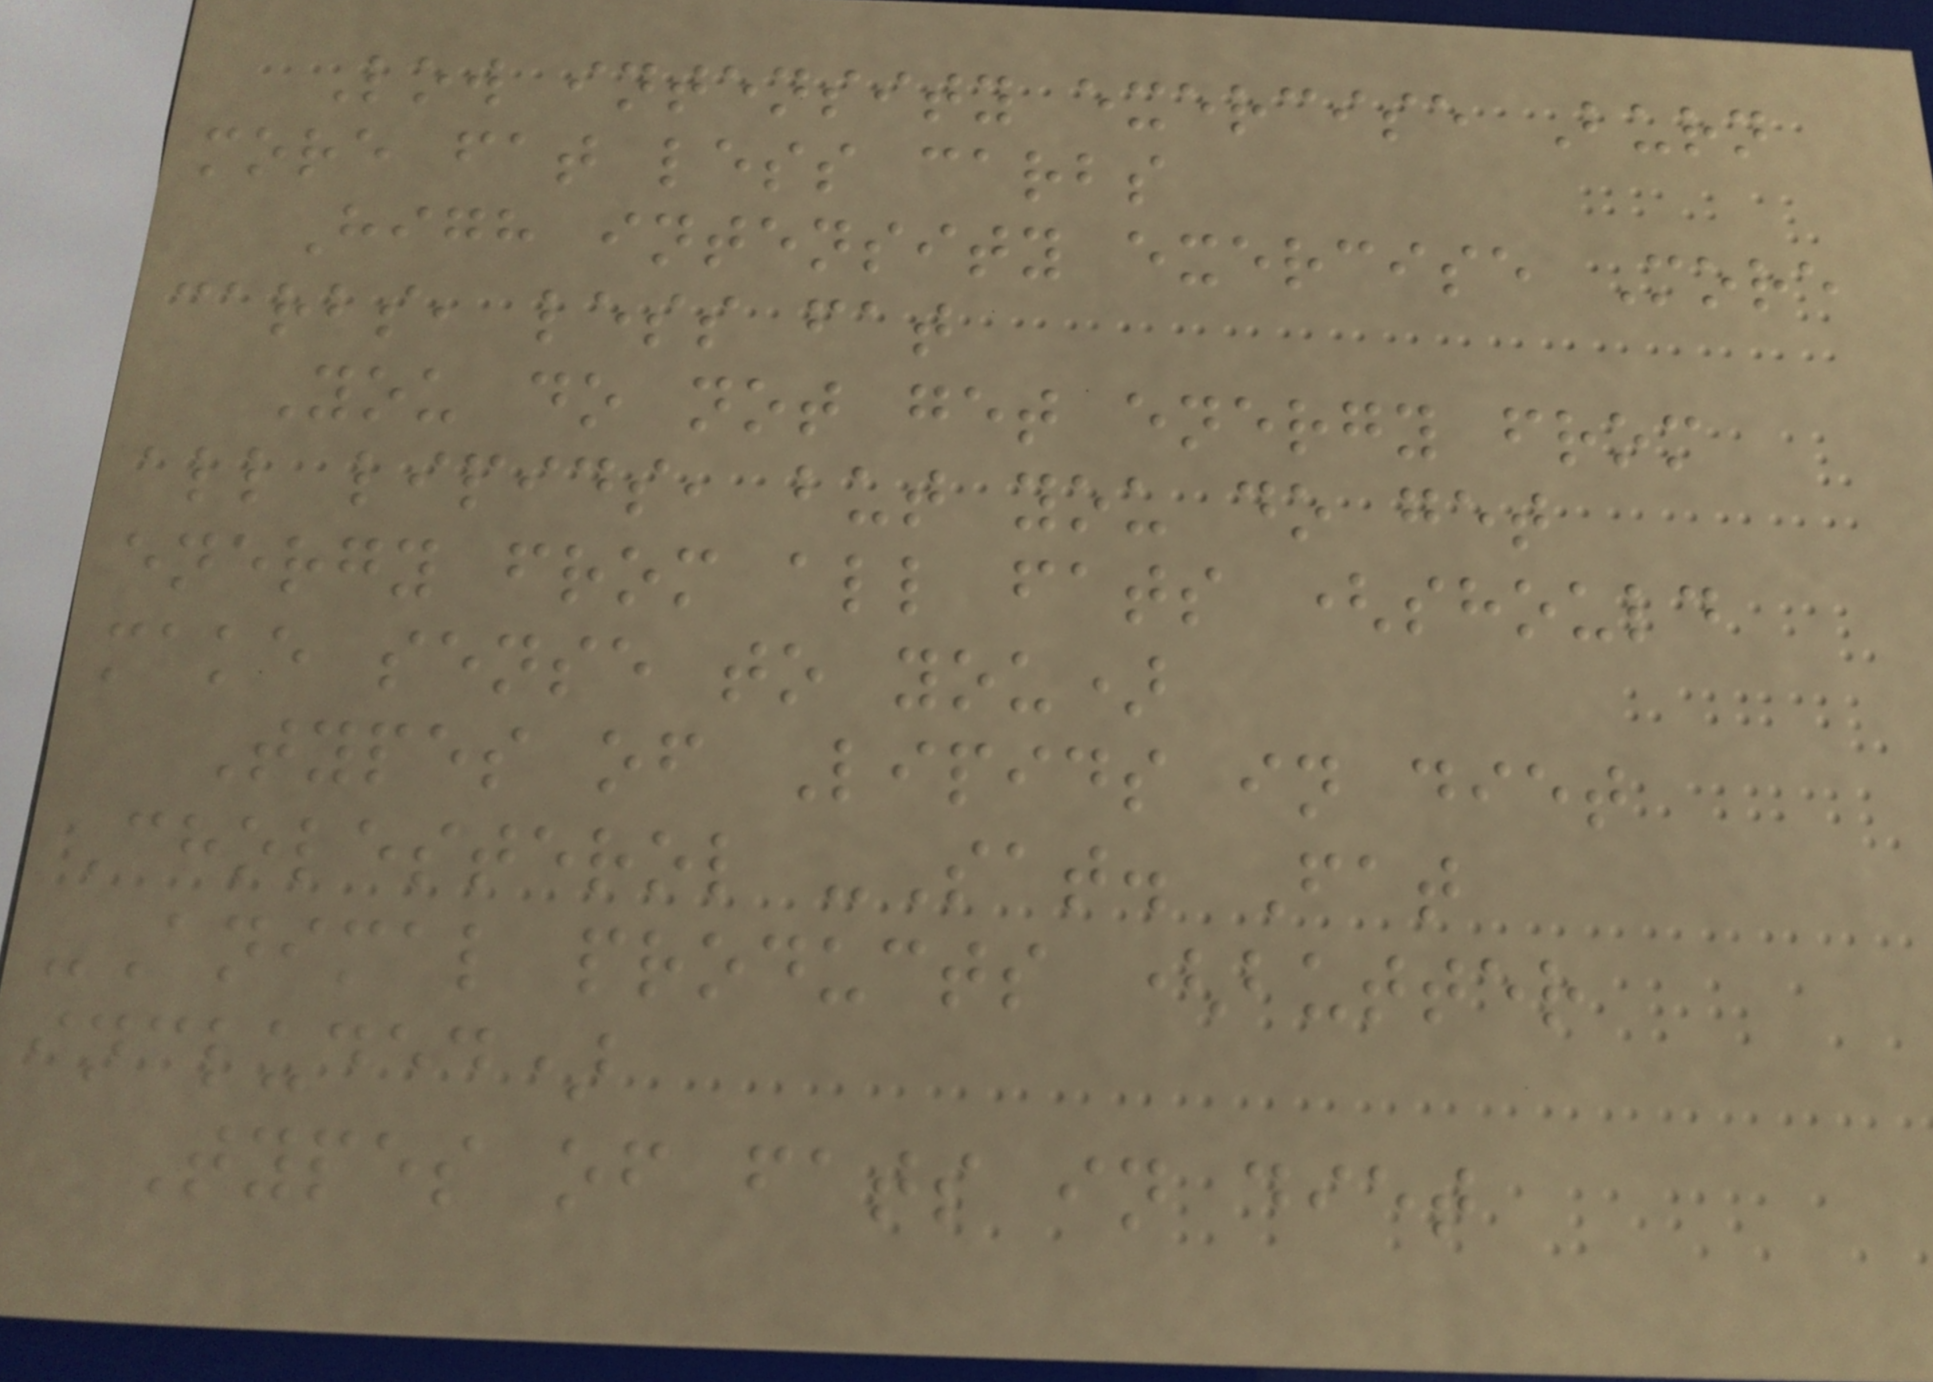Low intensity exercise Burn
more fat less carbs
High intensity exercise More
carbs, less fat
You do not get energy from
all lipids, but you do get
energy from all fats (should
make sense to you)
Types of Lipids in diet
Cholesterol -Sat. Fat
-Animal products (butter
included)
Types of fats in diet
